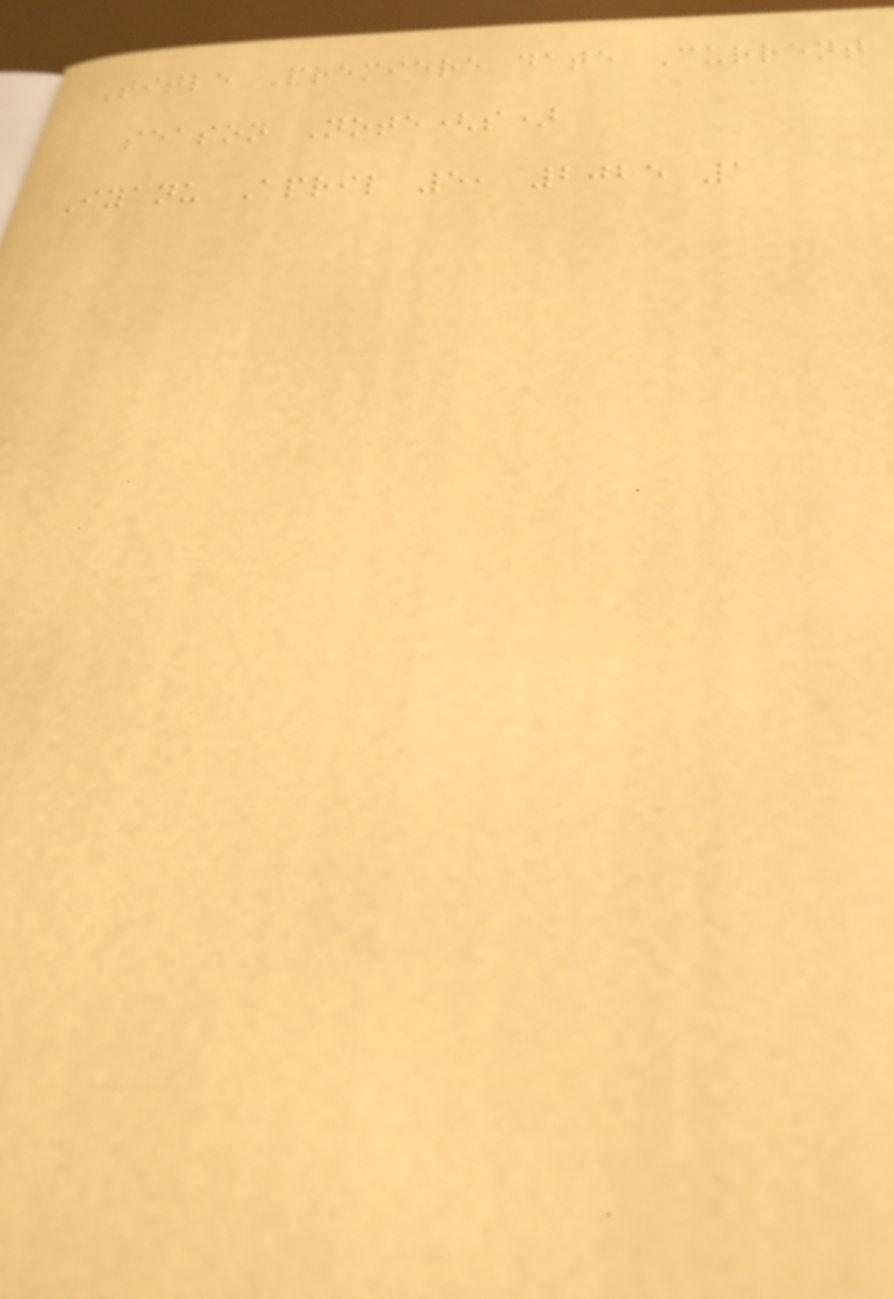Title Premiere date Current
season Note(s)
Iyanu April 5, 2025 1
